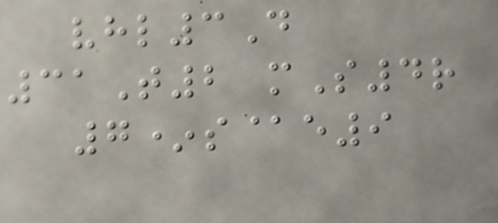vhl3D
31T2 mS4r
7*s@e9
